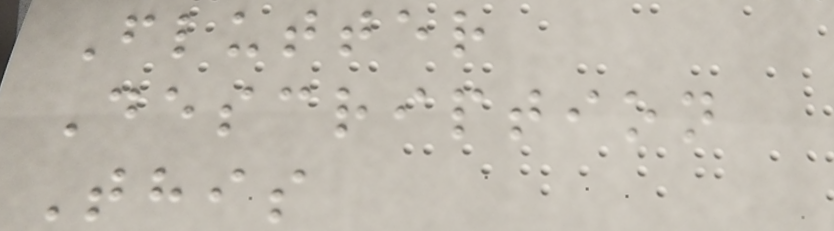Flutter
Description
This
